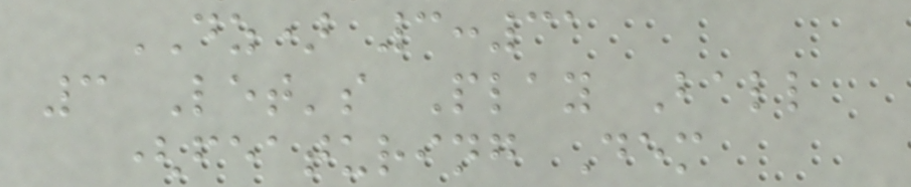DZ) 3:31
3 Let's Play Ball
(featuring Dem
